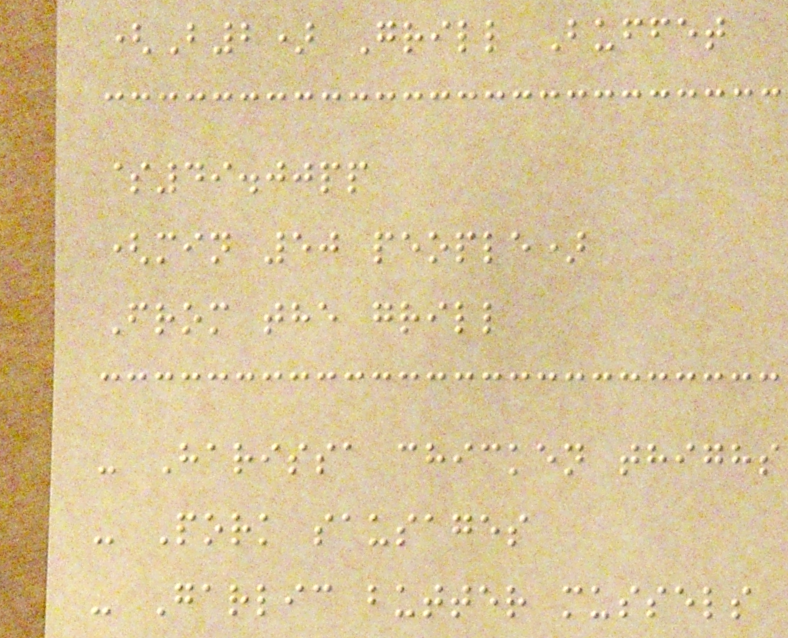(B2) Grill Buffet
$49.00pp
(min 50 people)
From the grill
- Harissa chicken thighs
- Pork sausages
- Garlic butter mussels
